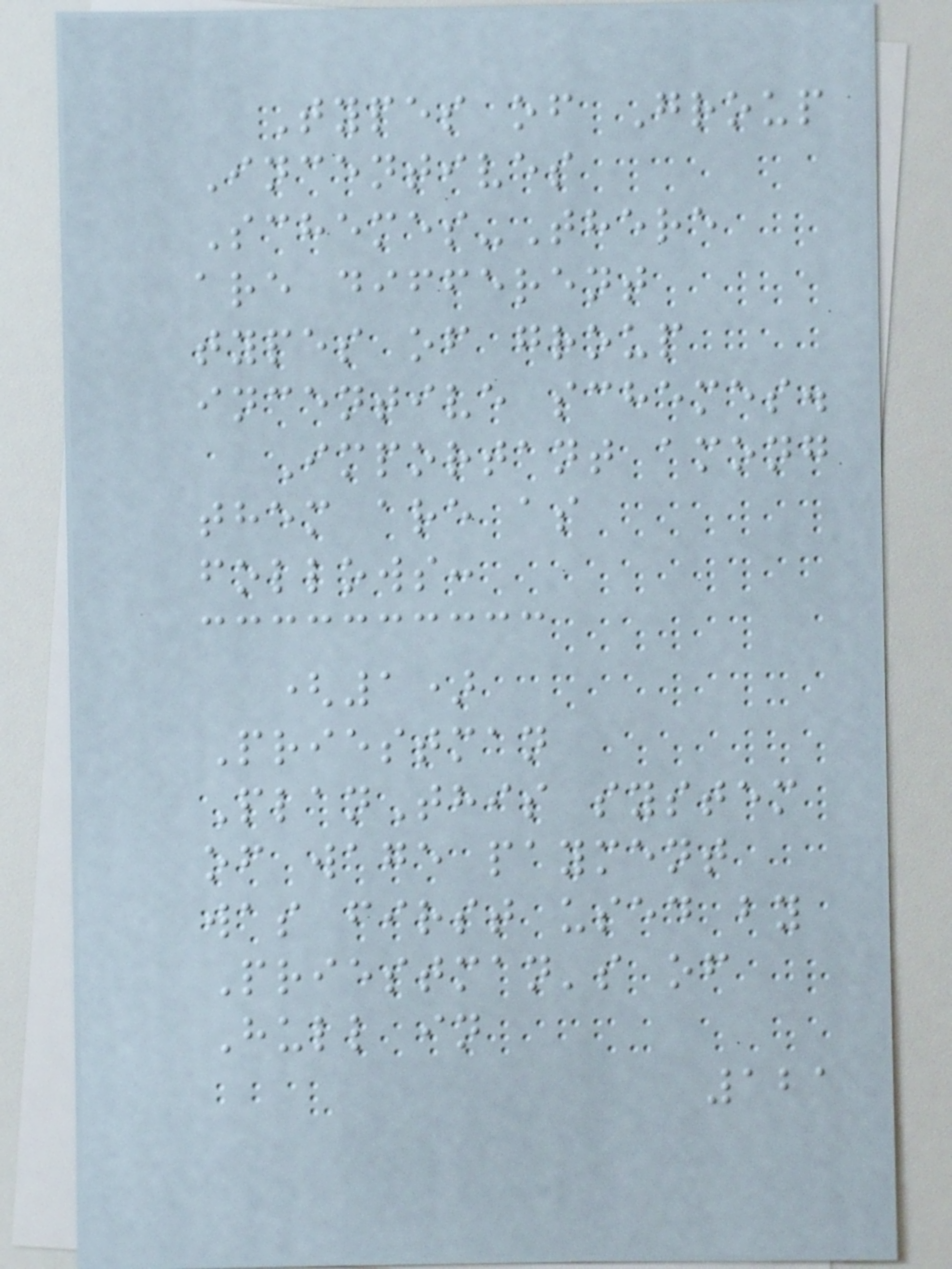Types of Group
Incentives
Schemes-There
are different
types of group
incentive schemes.
Important among
them are as
follows:
(1)
Priestman
PlanThis system
of wage payment
was first used by
Priestman's of
Hull in
121
